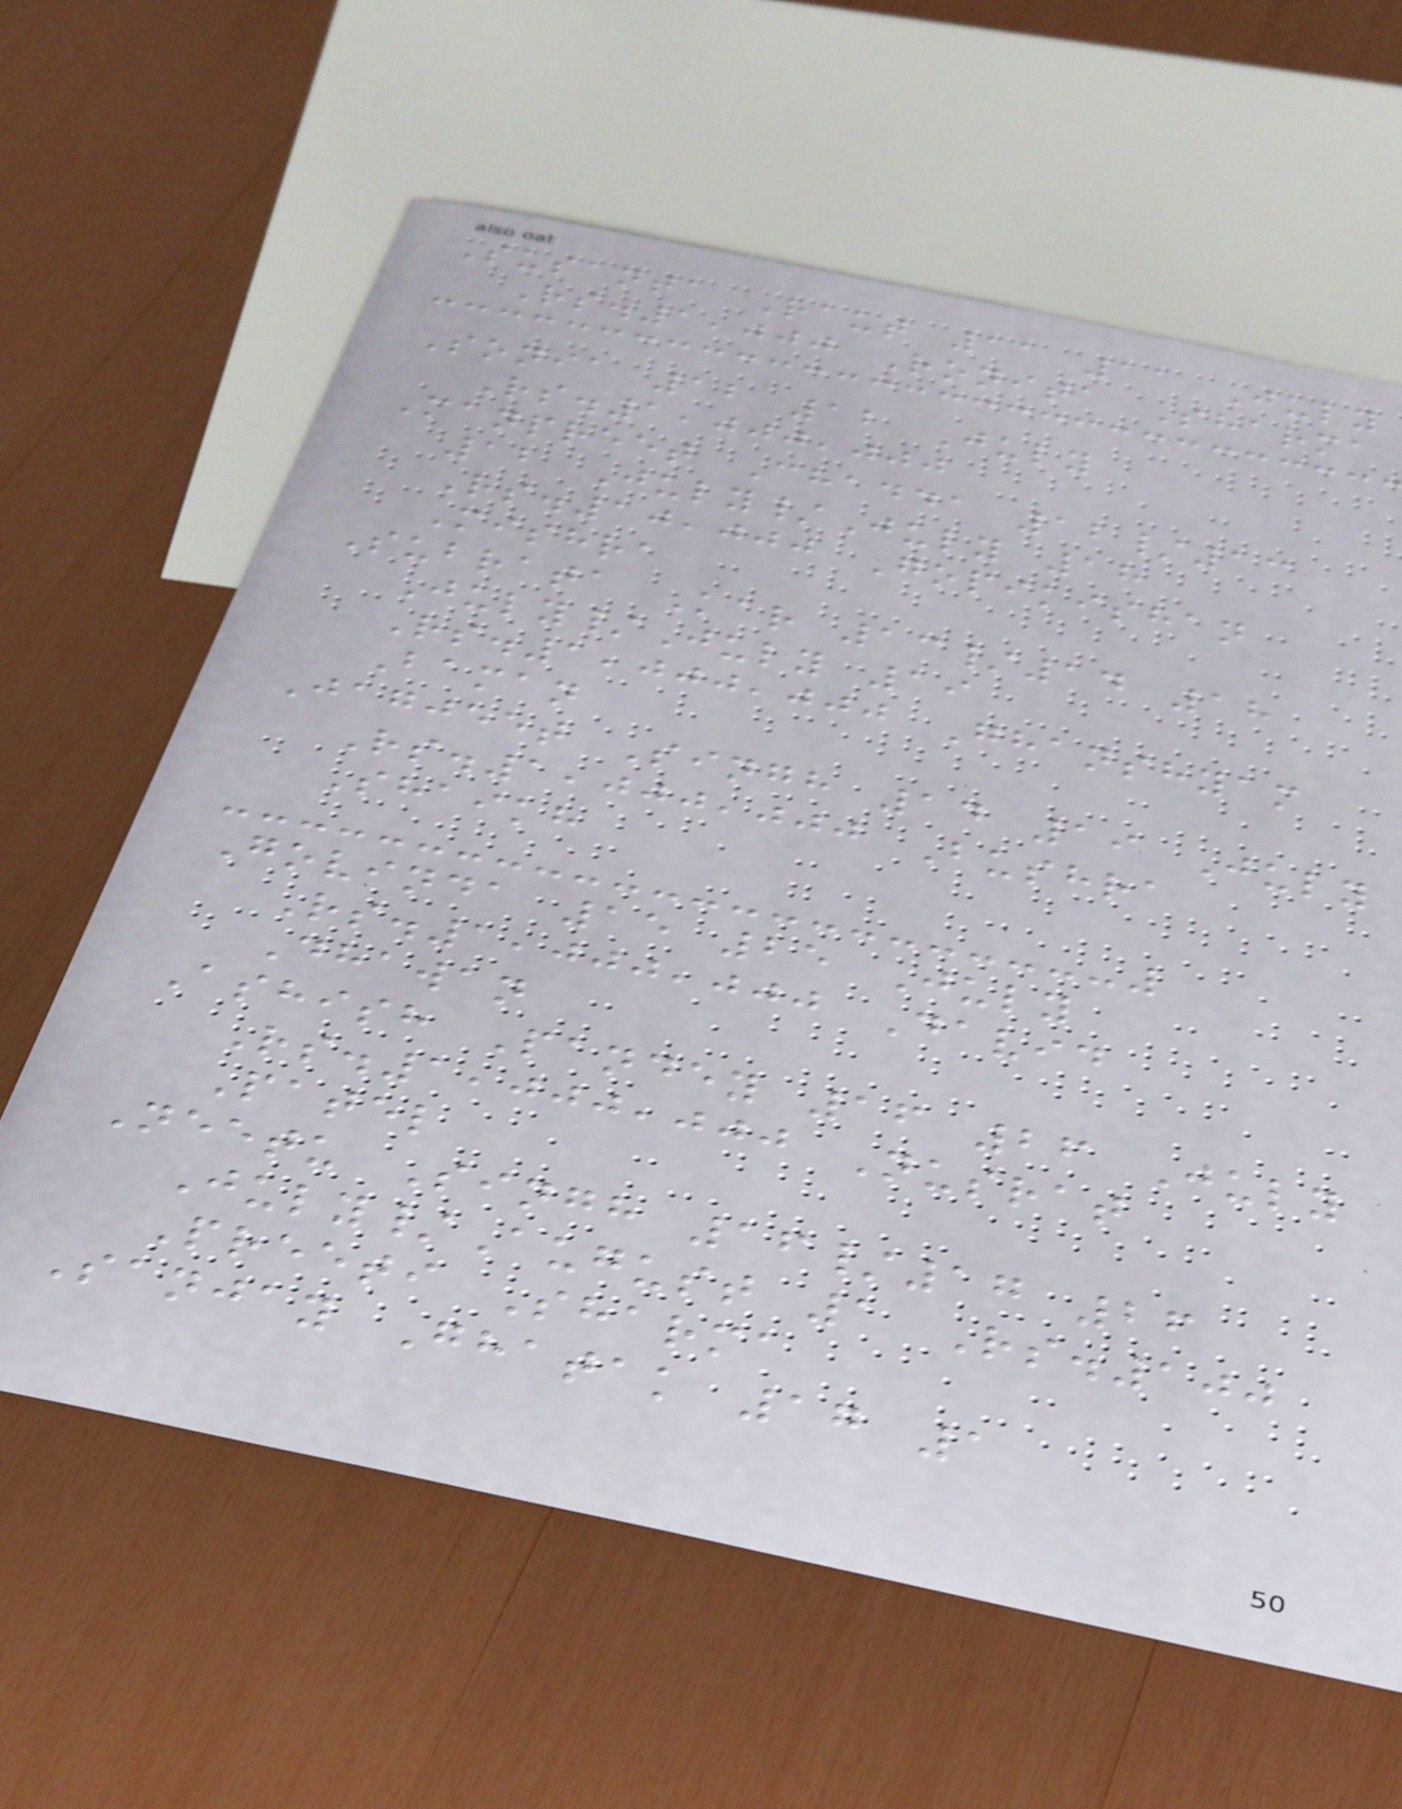Susanta Raut 11 11 July
Rs.1,000 Ronita Sharma
Sonia 12 12 July
Rs.1,000,000
Manpreet Chadda 12/13
12 July/July 18
Rs.10,000 Gopikishan
Mishra
Subrata Kar 13/14 18
July/July 19
Rs.1,000,000 Ghanshyam
Baman
Jagjeet Singh 14 19 July
Rs.1,000,000 Bushra
Shaikh
Govinda 15 25 July
Rs.1,000,000 David
Dhawan
Ashish Pandey 16 26 July
Rs.1,000,000 Nusrat
Patel
Neetu Singh 16/17 26
July/August 1 Rs.100
Preeti Sharma
Sanjay Ghatak 17 1
